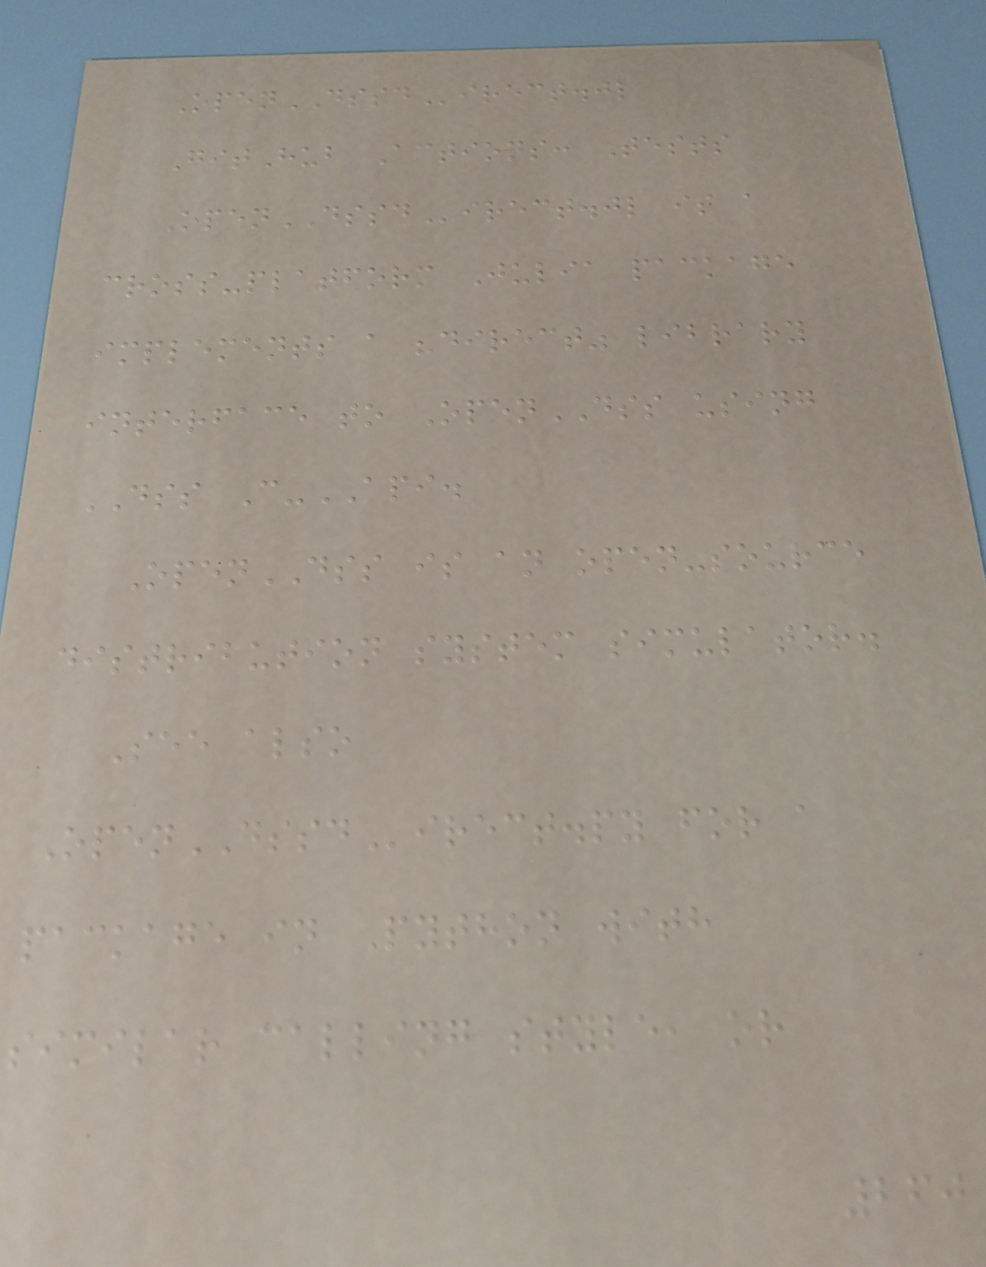OpenDSSDirect.jl
GitHub Actions: Tests
OpenDSSDirect.jl is a
cross-platform Julia package
implements a "direct" library
interface to OpenDSS using
DSS C-API.
OpenDSS is an open-source
distribution system simulator.
See also
OpenDSSDirect.py for a
package in Python with
similar calling style, or
260
